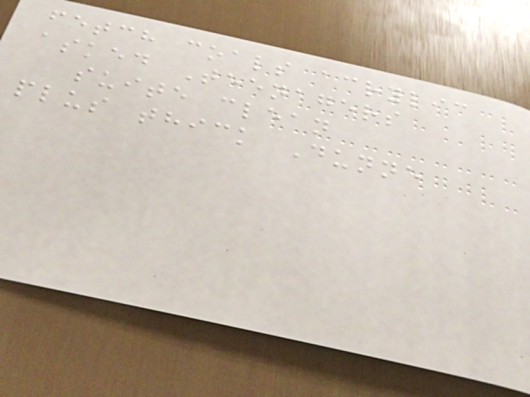fetch coals acrylic
asked Teenagers
suite clean
plus thick Dunne
